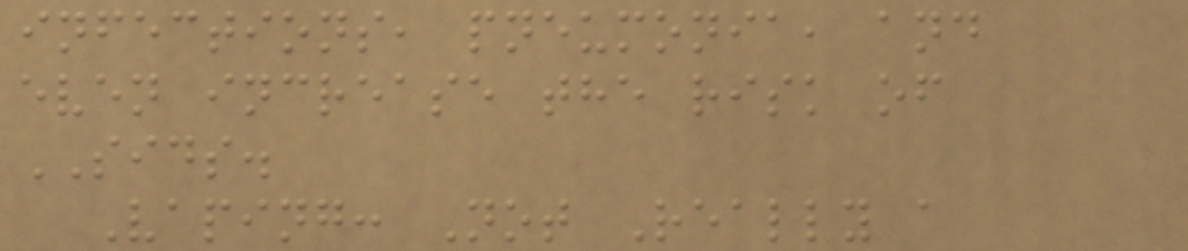infections, pneumonia, and
even increase the risk of
SIDS.
Vaping: Not Really a
